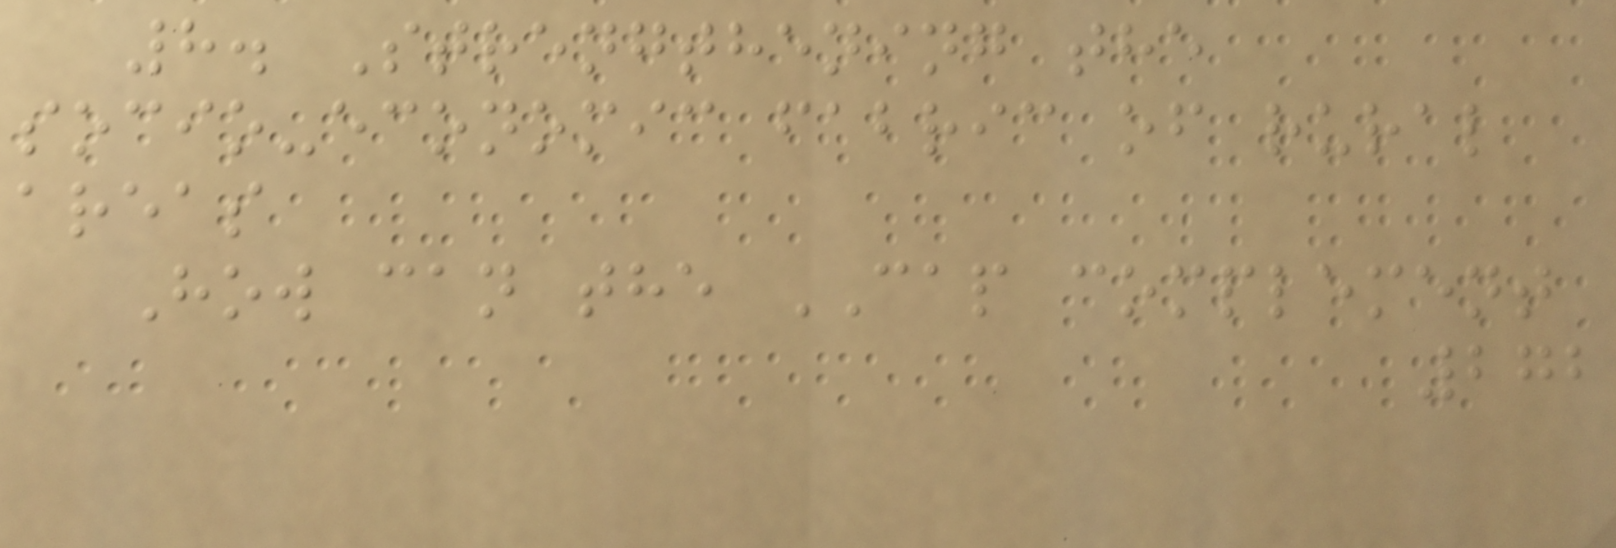8. Strengthening the
socio-economic fabric of rural
areas
How can the CAP complement
272
